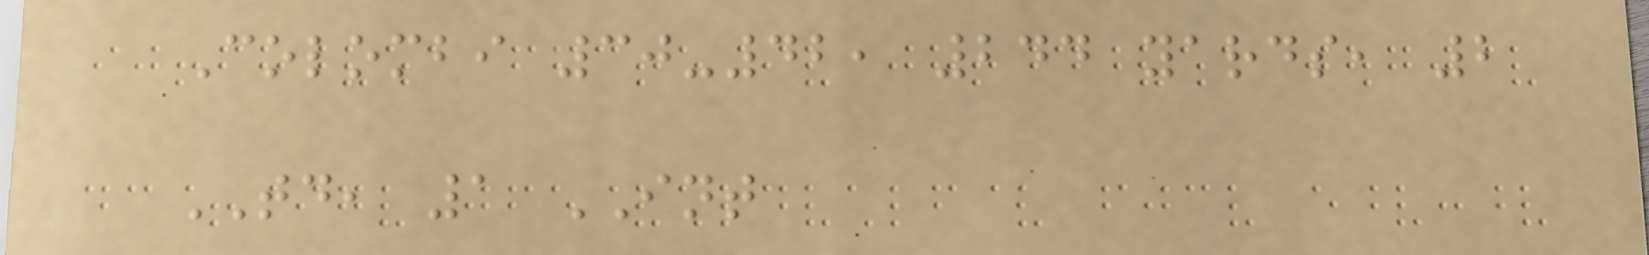Colombi 30-42, 244 yards, 2
TD, 1 INT
